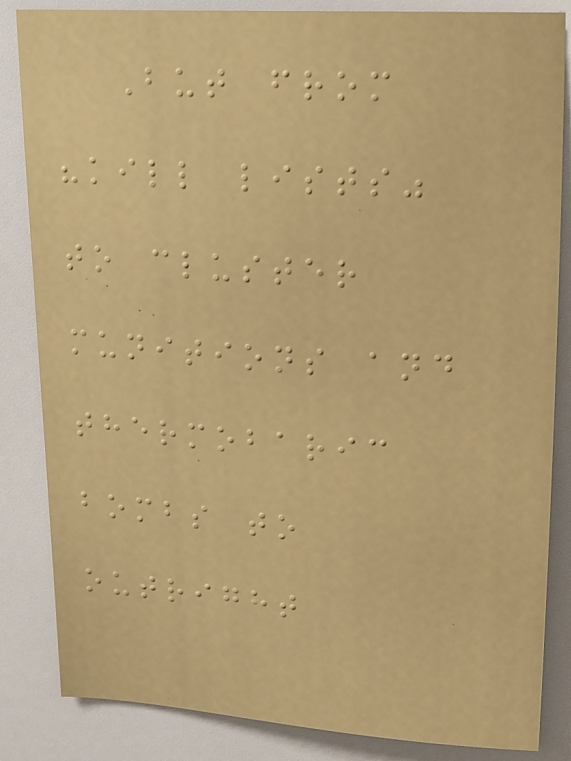But from
"kill lists"
to cluster
munitions and
thermobaric
bombs to
outright
